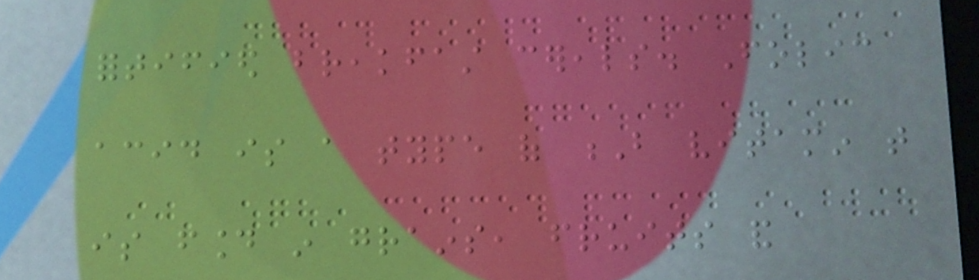fortified breakfast cereals. Folic
acid is a type of B vitamin that
is found in grains, fruits and
